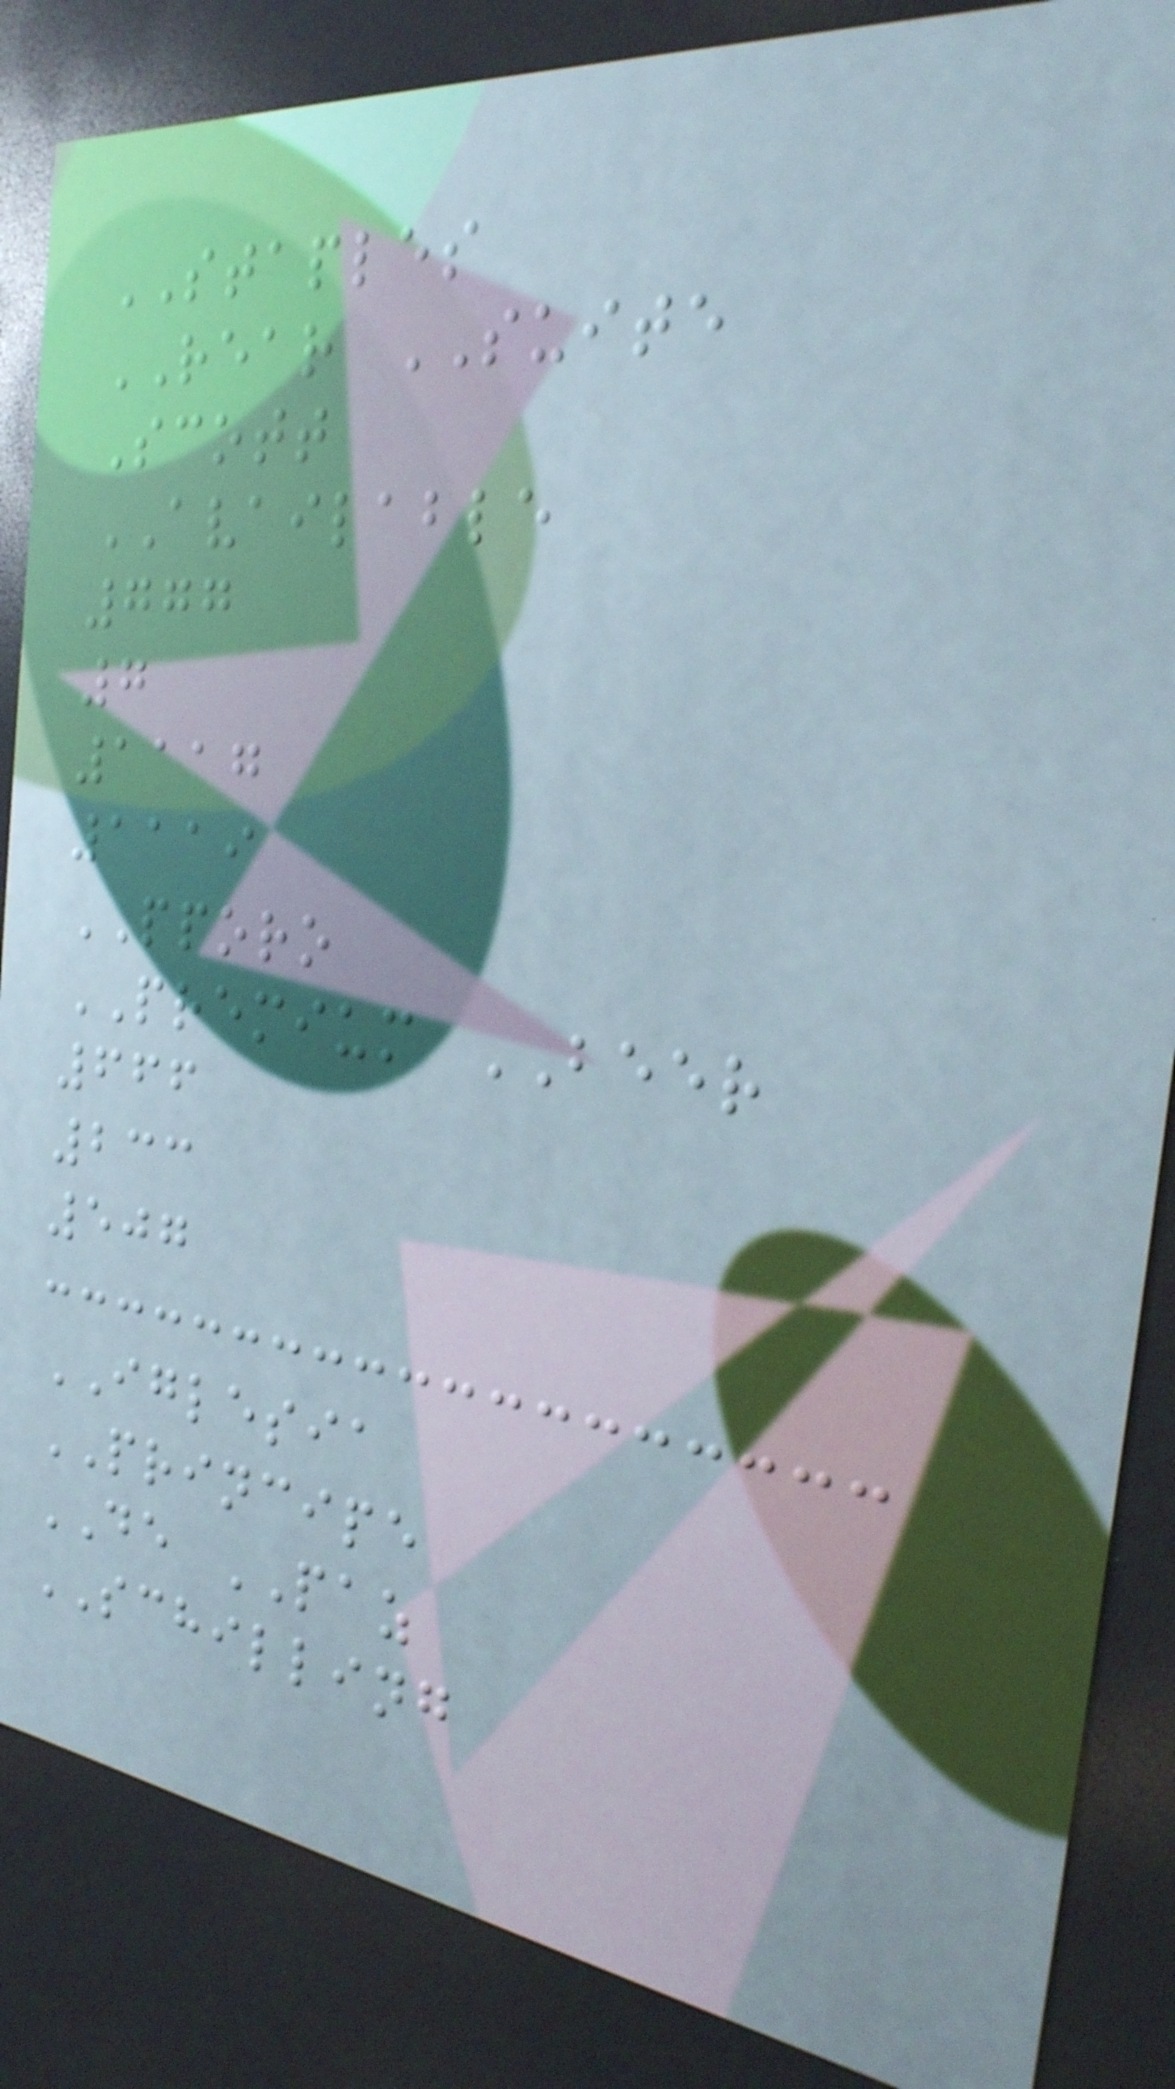STAPLES
REAR SUITE
Scott
AVAILABLE
777
7
1117
1119
PPORO
PREMIUM BEER
666
233
507
IGLESIA
PRINCIPE
DE PAZ
SCHILLING
